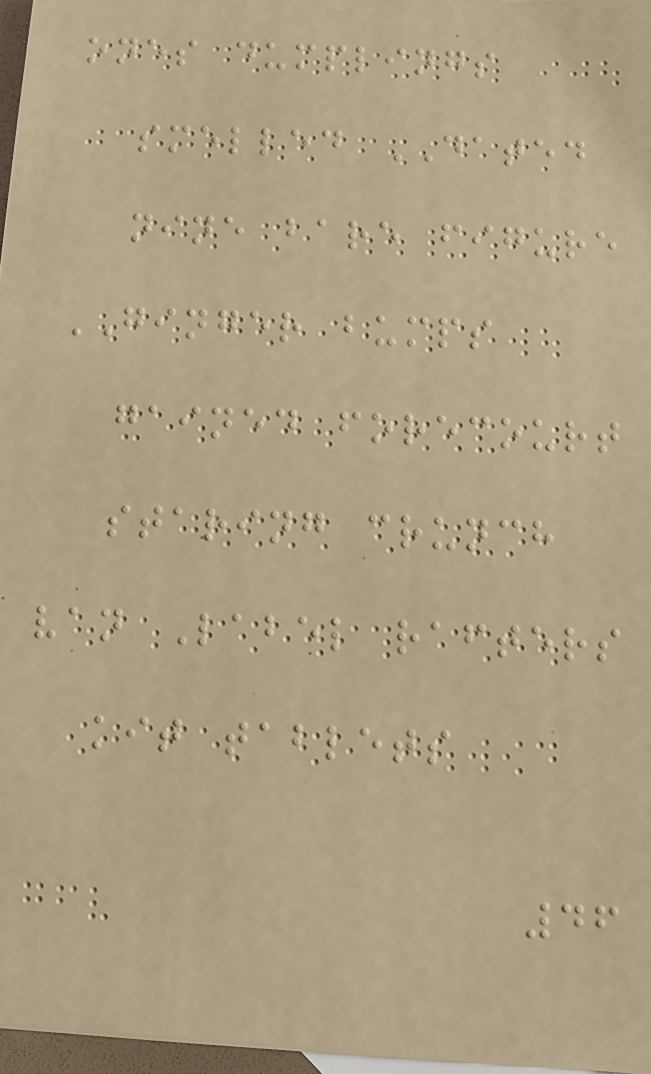ones dumplings
smelled DATED
nine bare figure
GINGER bumps
gained forecourt
staring crunch
van Label rafters
kit tablets
46
